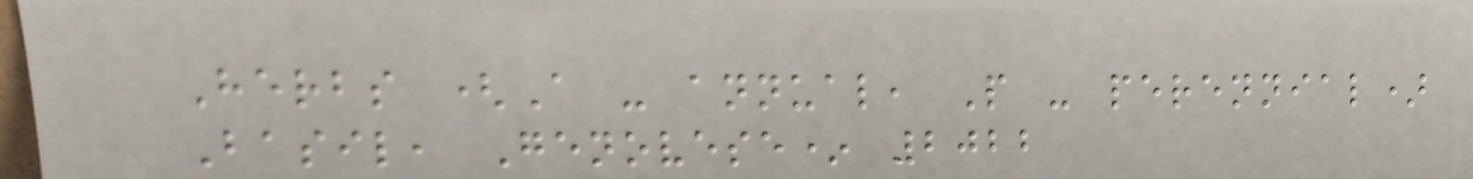Herbs (A - annual, P - perennial)
Basil, Genovese* 2022
